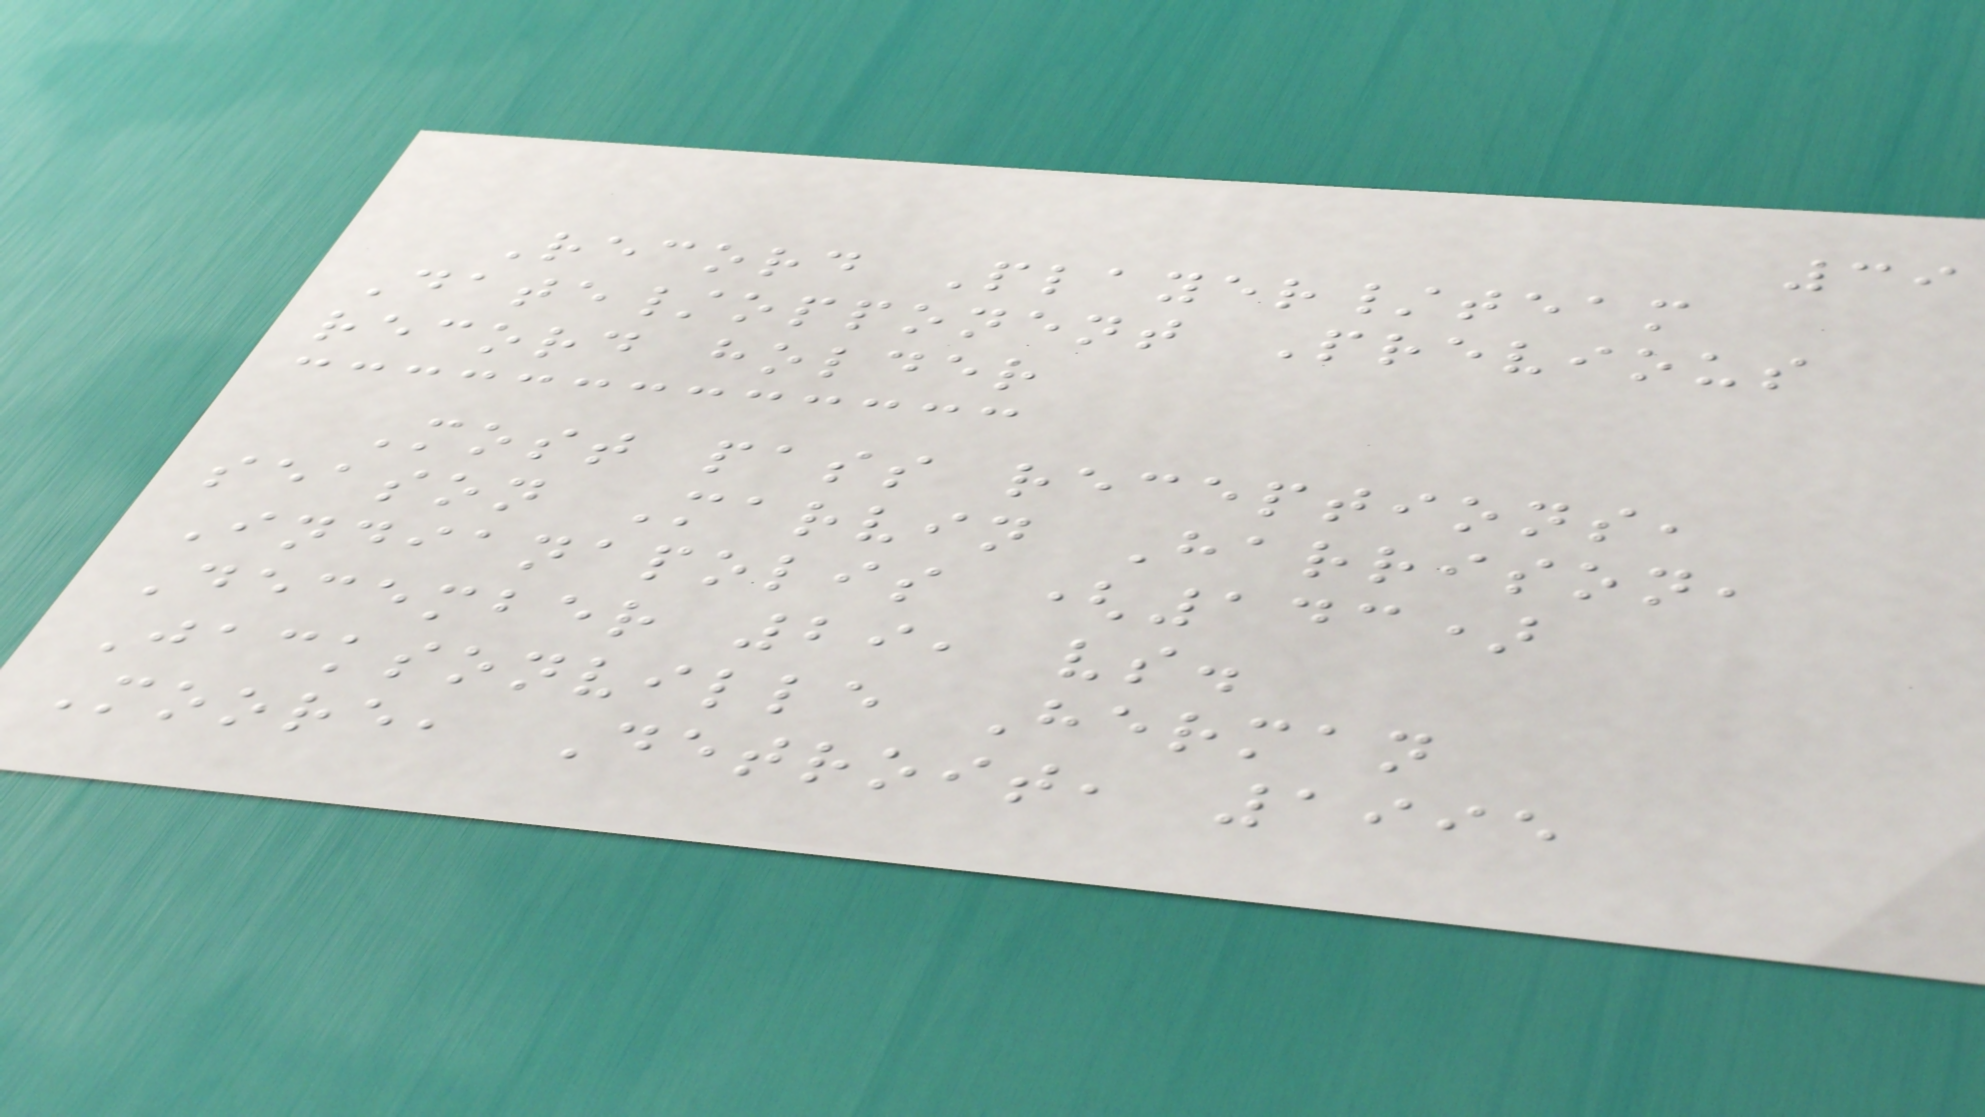39
Record Player/team
Date/opponent Previous
record holder
Most pass receptions,
season Marvin Harrison,
Indianapolis (143)
December 29, vs.
Jacksonville Herman
Moore, Detroit, 1995
